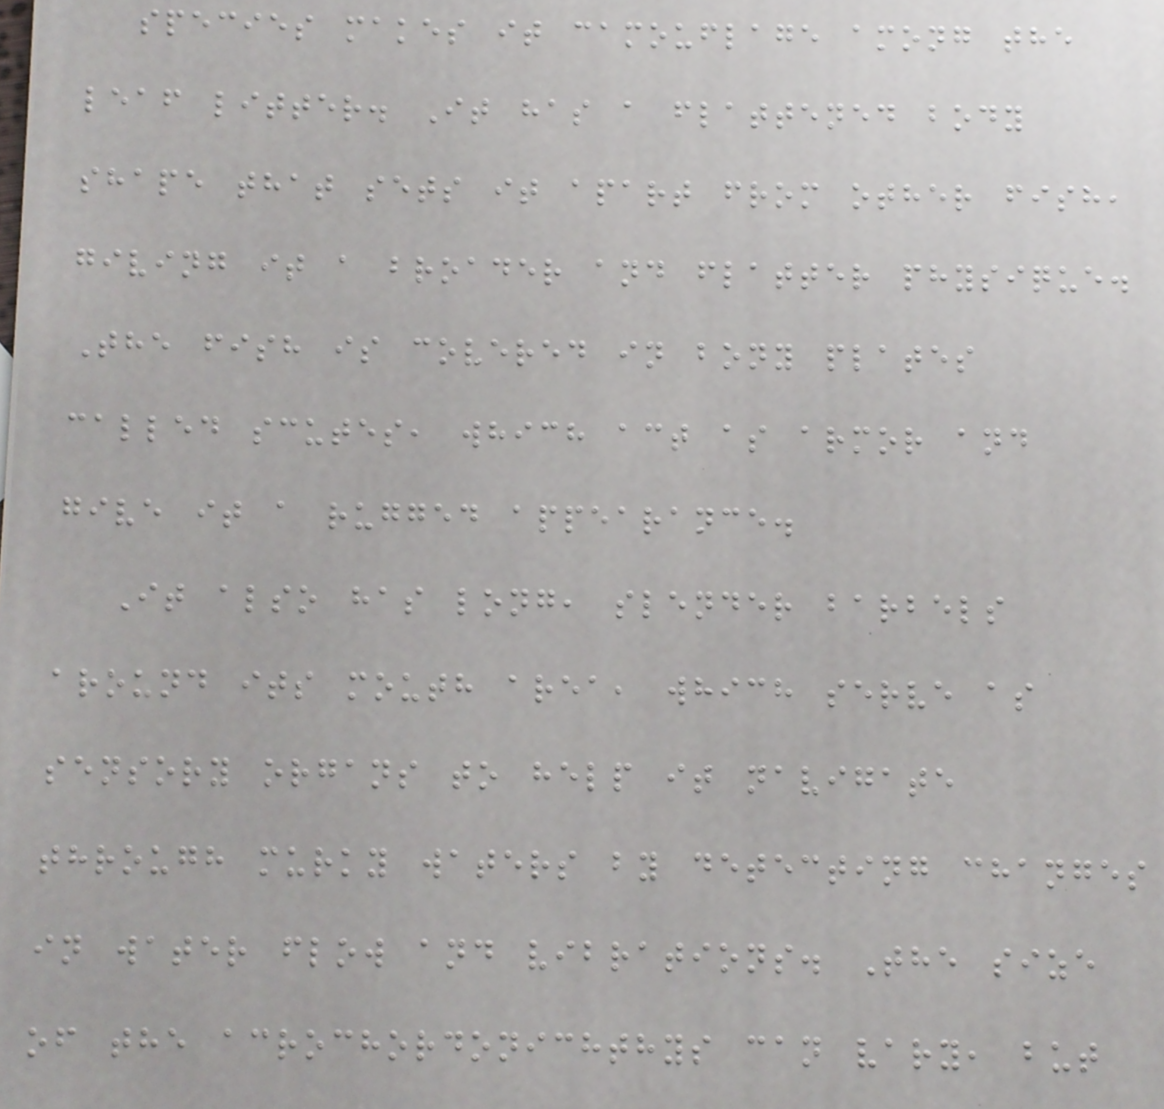species makes it camouflage among the
leaf litter. It has a flattened body
shape that sets it apart from other fish,
giving it a broader and flatter physique.
The fish is covered in bony plates
called scutes, which act as armor and
give it a rugged appearance.
It also has long, slender barbels
around its mouth area, which serve as
sensory organs to help it navigate
through murky waters by detecting changes
in water flow and vibrations. The size
of the acrochordonichthys can vary, but
